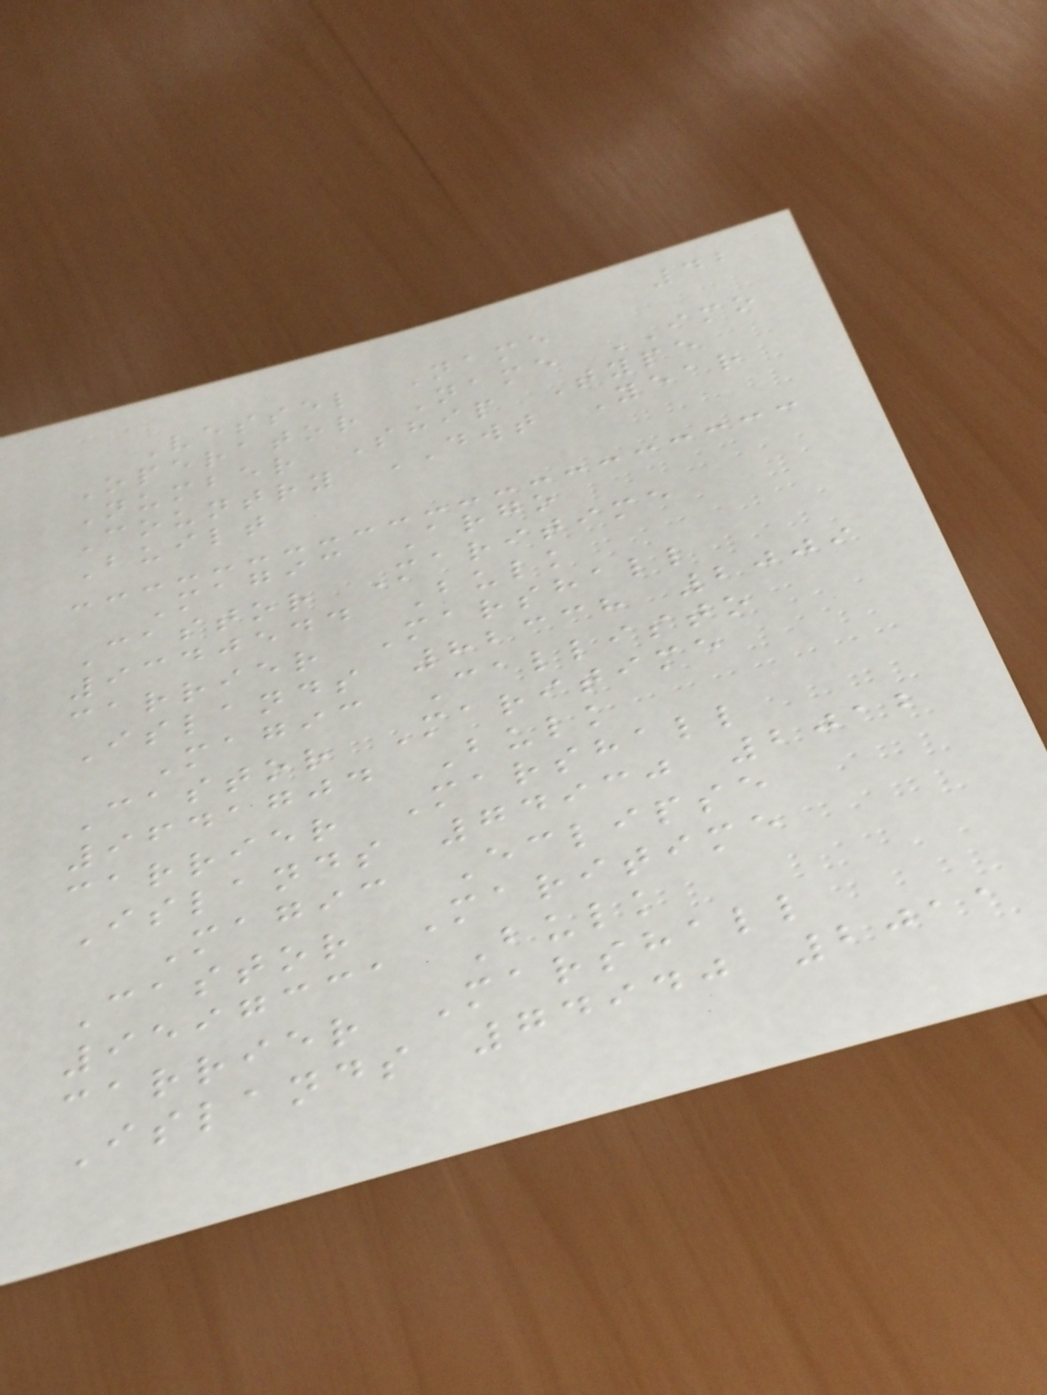42
Vessel Name
Operator Name IMO
Number Ship Type
Country DWT Year
Built
Magic Argo
Castor Maritime
9340544 Bulk
carrier Marshall
Islands 82338 2009
Magic Callisto
Castor Maritime
9641704 Bulk
carrier Marshall
Islands 74930 2012
Magic Eclipse
Castor Maritime
9597331 Bulk
carrier Marshall
Islands 74940 2011
